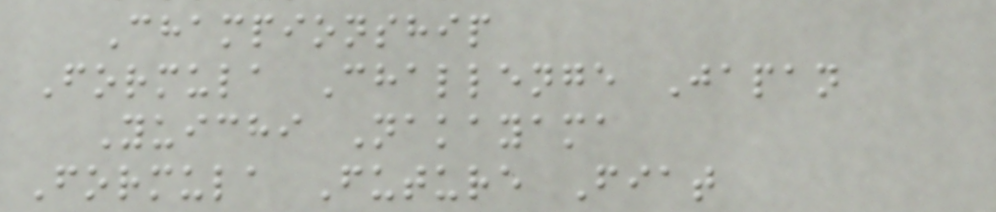Championship
Formula Challenge Japan
Yuichi Nakayama
Formula Future Fiat
